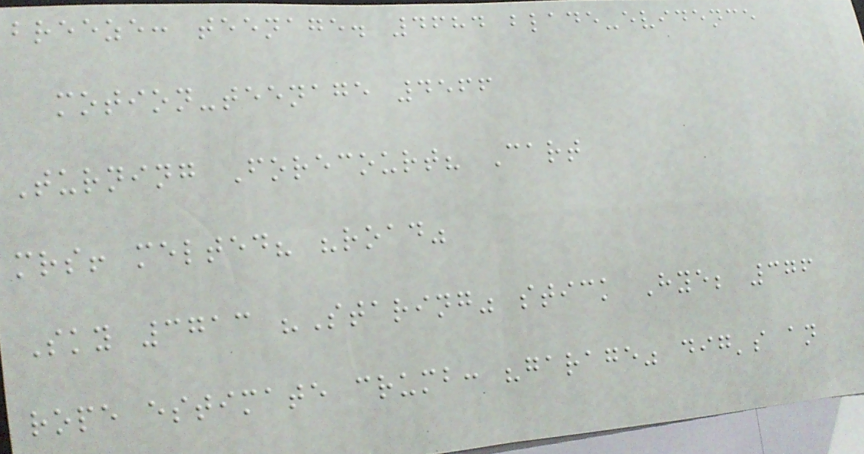breeze: teenage. 4684 blade-evidence
motion-teenage 4566
Turning Forecourt? Cart
mrs! melted? "road"
Sky 3713 "Staring" stick Hye; 376
rope estimate crumb: "garage" dig's an
